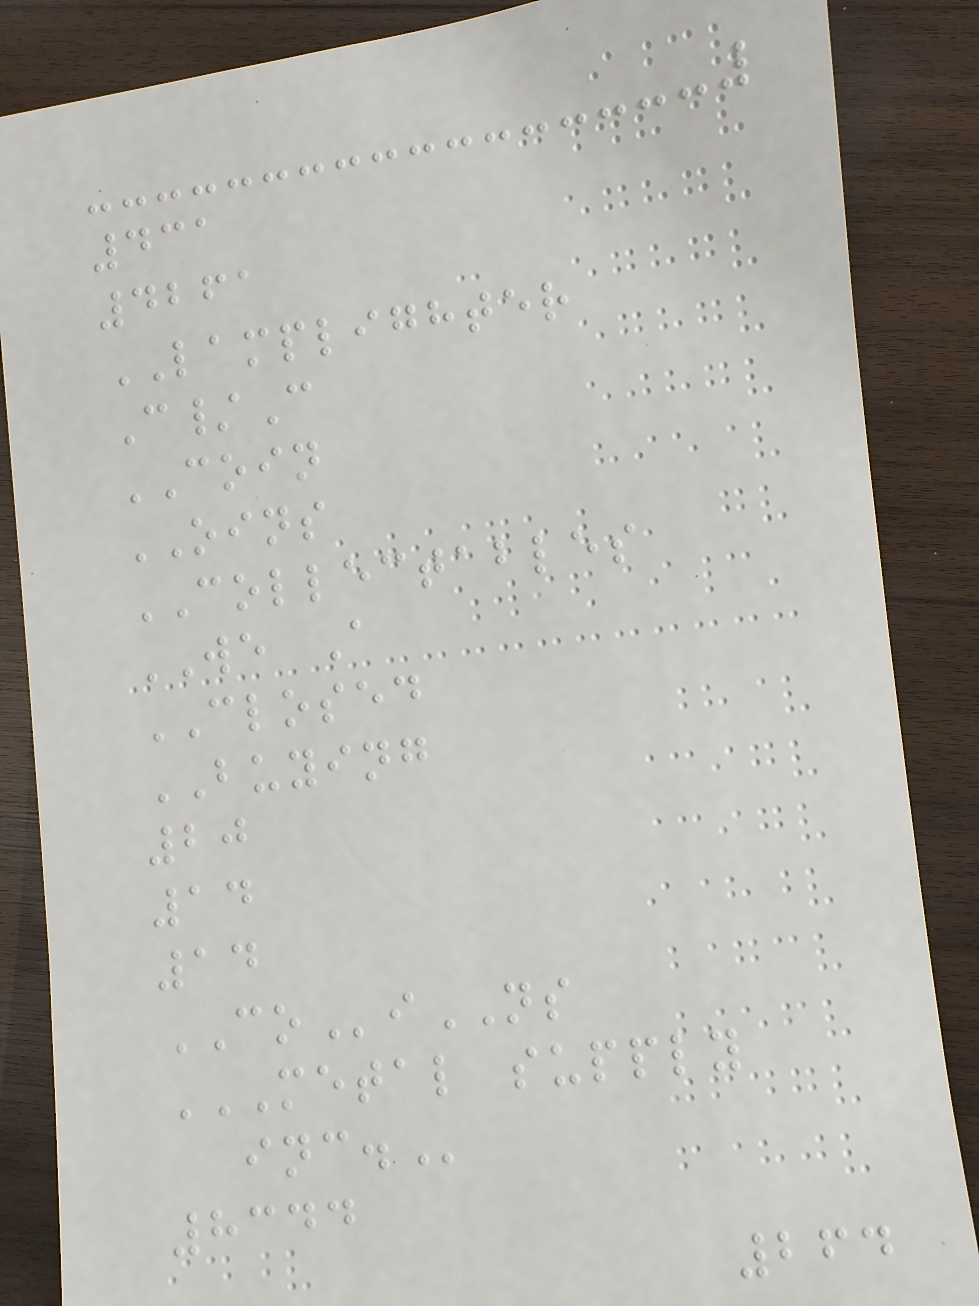431
4261
LAMPLIGHTER
C/C
COIN
OINS
COLLECTABLES
WE A
CLOSED
BUYING
20
14
14
COiNS
METAL SUPPLY
INC.
8344
264
